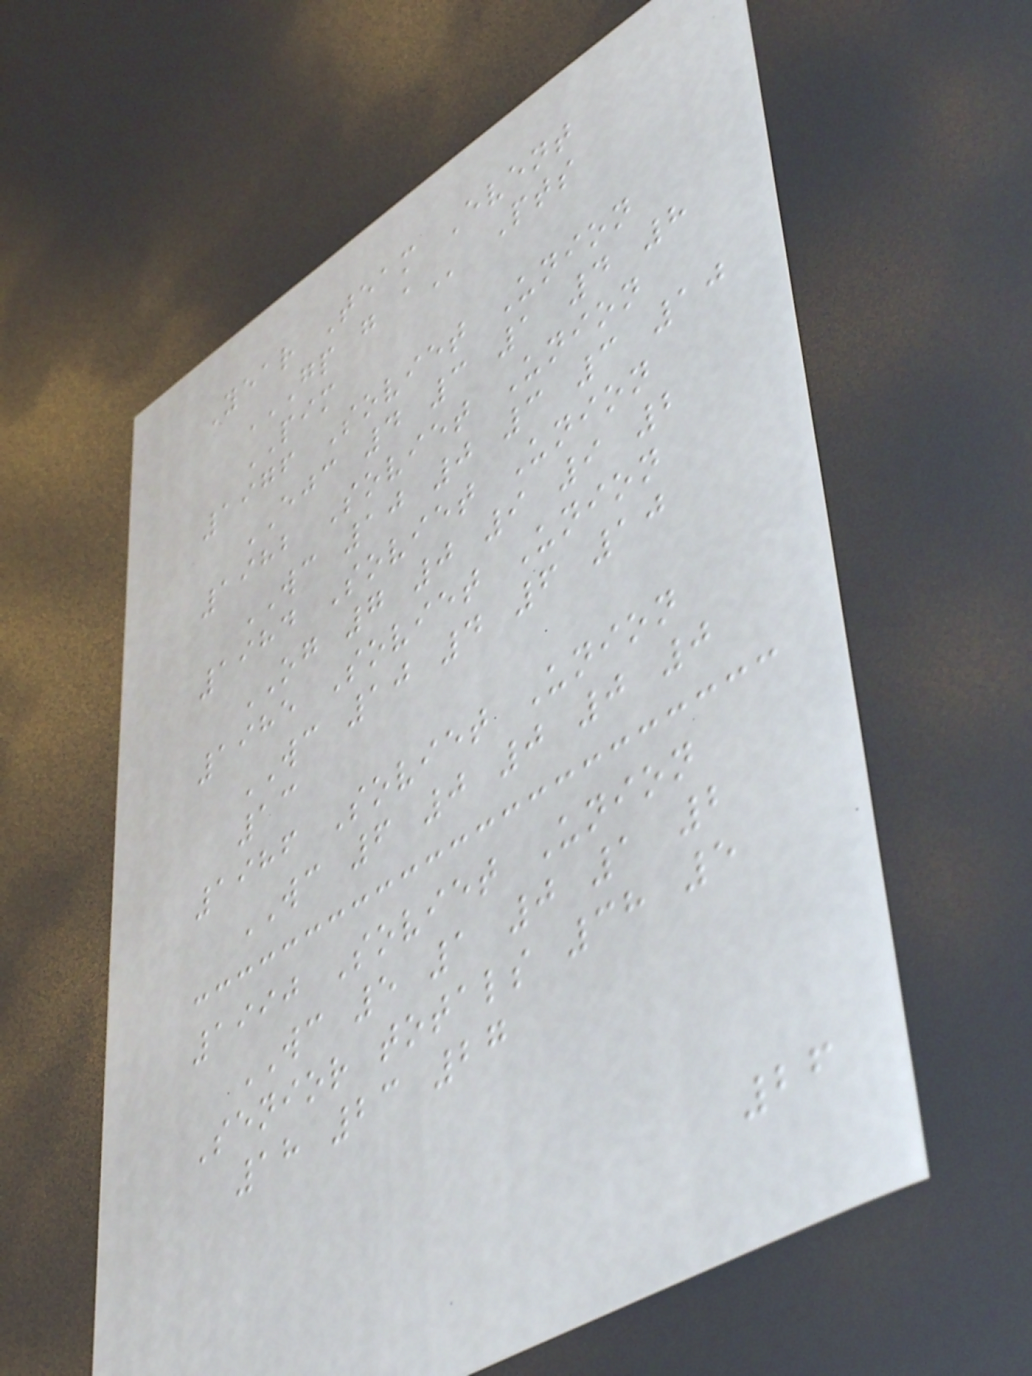Year Team Event
GP G A Pts
PIM
1976 Soviet Union
EJC 4 3 1 4 8
1982 Soviet Union
WC 10 0 3 3 10
1984 Soviet Union
OG 7 0 9 9 2
1985 Soviet Union
WC 10 4 6 10
13
1986 Soviet Union
WC 6 0 0 0 0
1990 Soviet Union
WC 5 1 0 1 2
Senior totals 38 5
18 23 27
26
